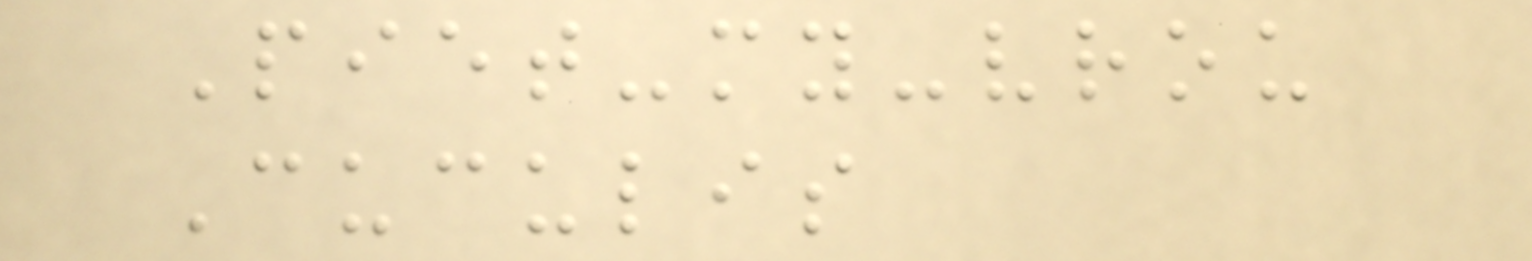Piet-my-vrou
Cuculis
